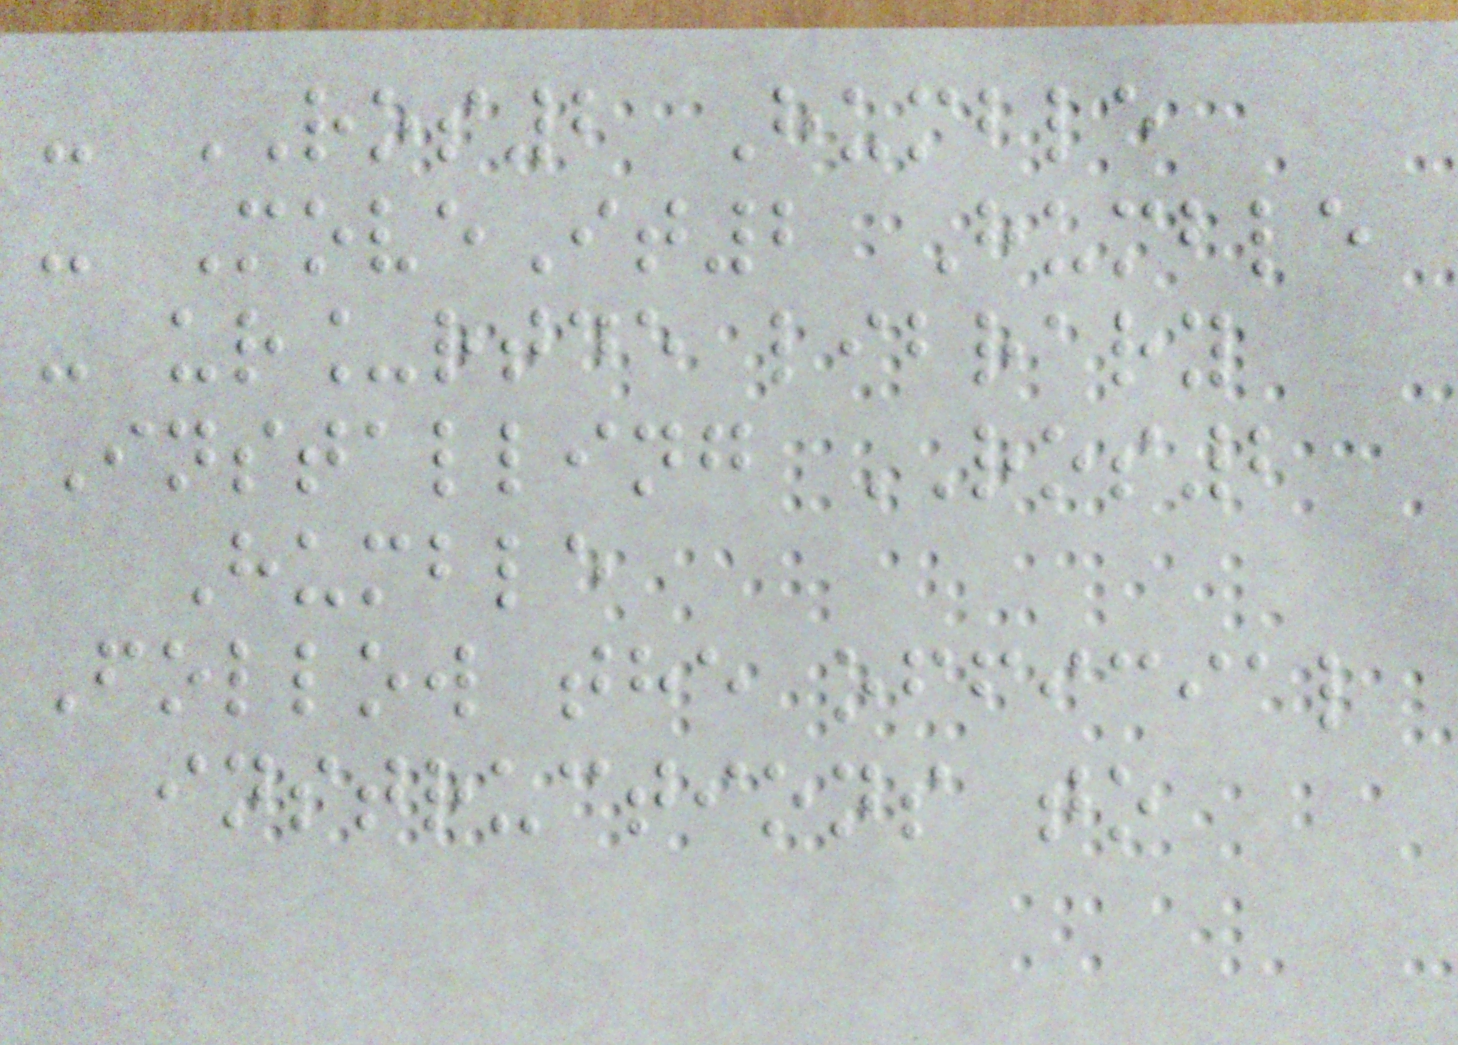- ROS2 Humble
- MoveIt2 Humble
- ur_rtde library
Installing ROS2
Humble
Follow the official
instructions to
